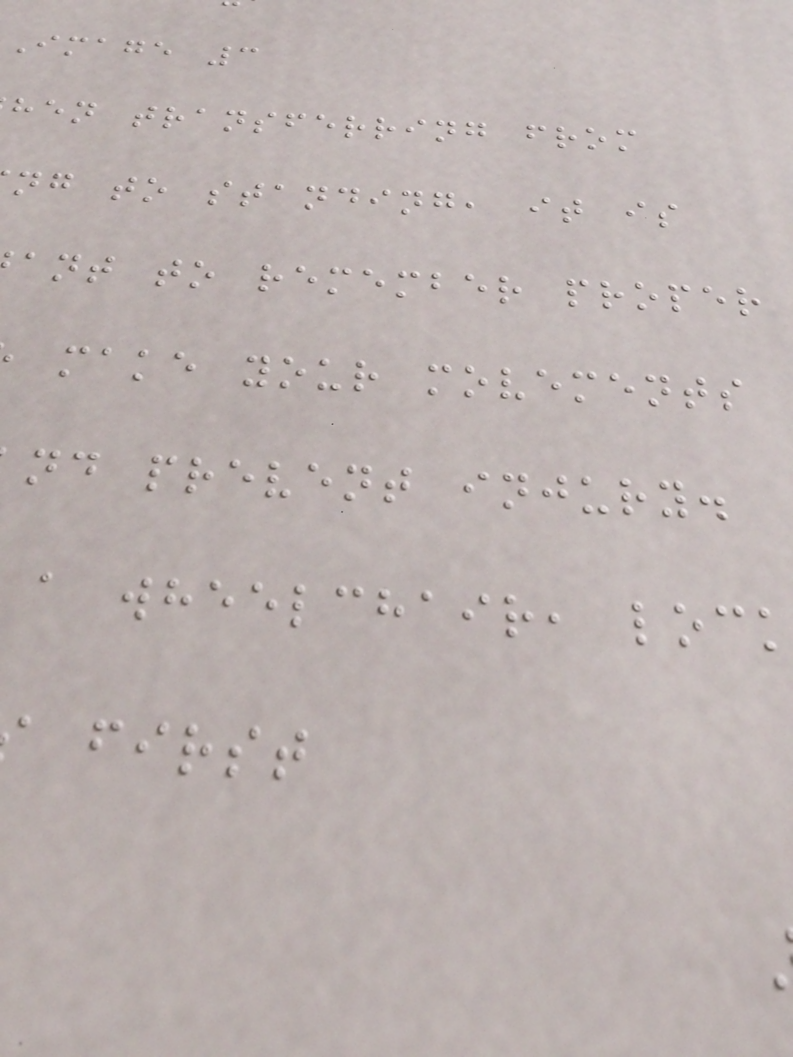image 3
hen transferring from
ng to standing, it is
ant to remember proper
make your movements
nd prevent injury.
a wheelchair, lock
first
